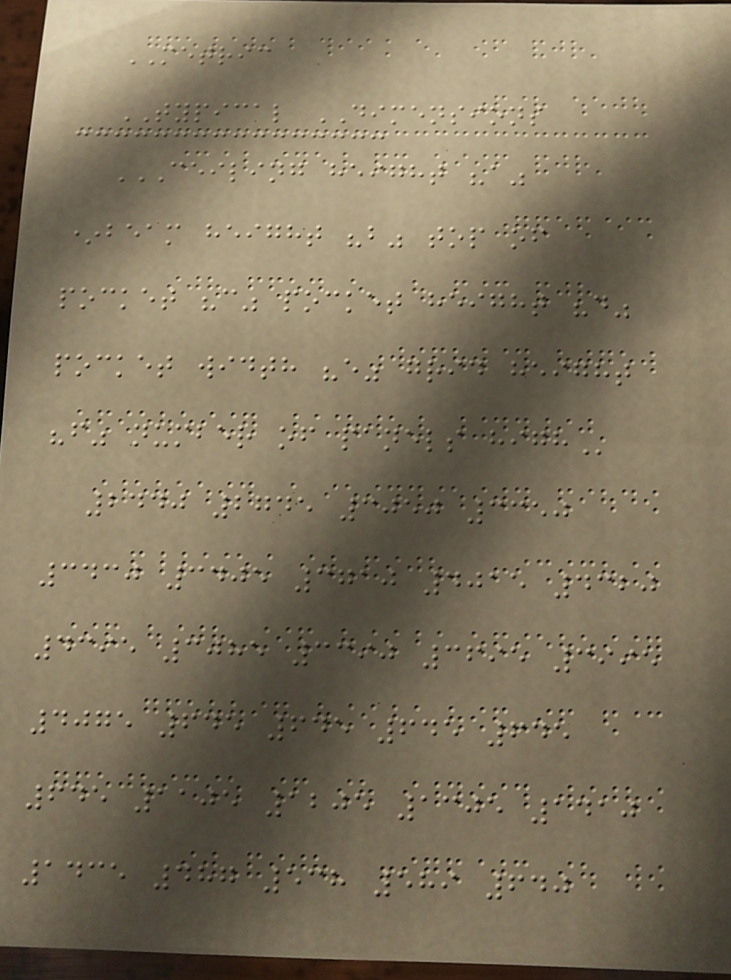METRIC
TYPICAL DIMENSIONS
CEILING HEIGHT "A"
*BEAM HEIGHT "B" TOP OF
POCKET "C" POCKET HEIGHT "D"
POCKET WIDTH "E" GRID HEIGHT
"F" NUMBER OF PANELS HIGH
2440 2745 3050 3350
3430 3405 3710 4015 4320
4395 3085 3390 3695 3995
4075 645 645 645 645
645 1105 1205 1305 1410
1435 487 538 589 640
